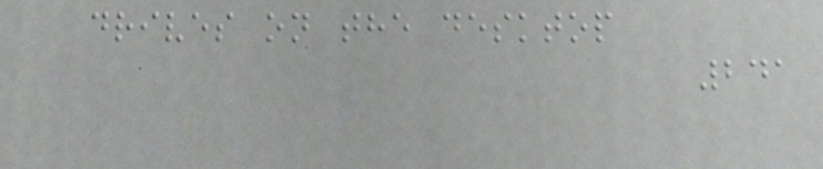drives on the desktop
241
